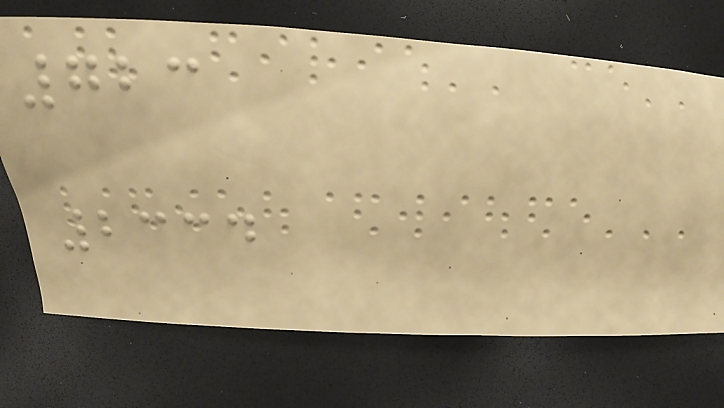723
2334
